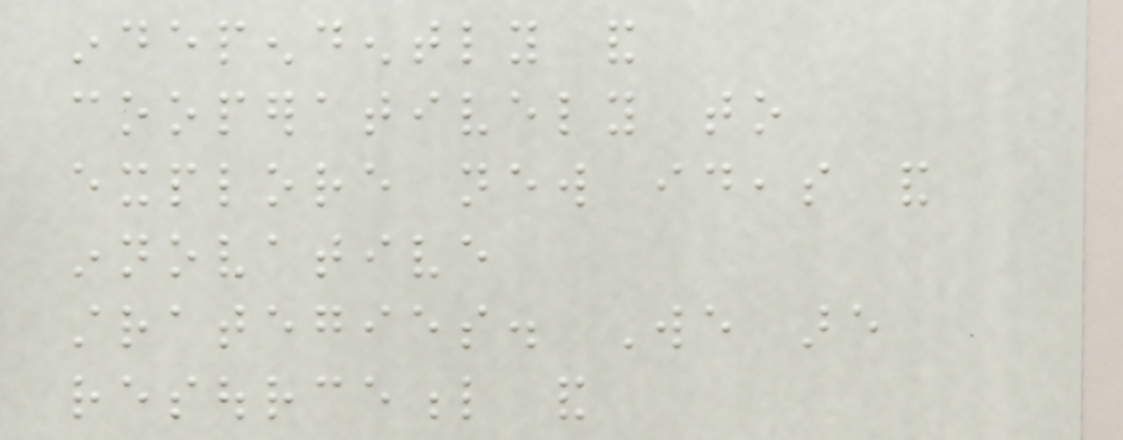independently and
cooperatively to
explore new ideas and
innovative
strategies. We are
resourceful and
